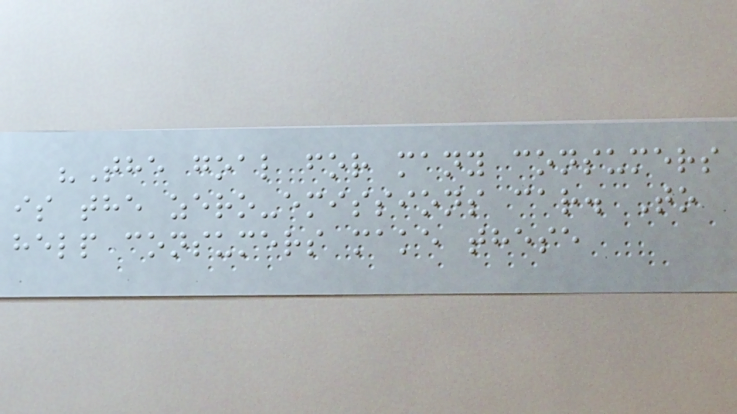"The goal for many consumers
is the zero-emissions car. To
help consumers make these
